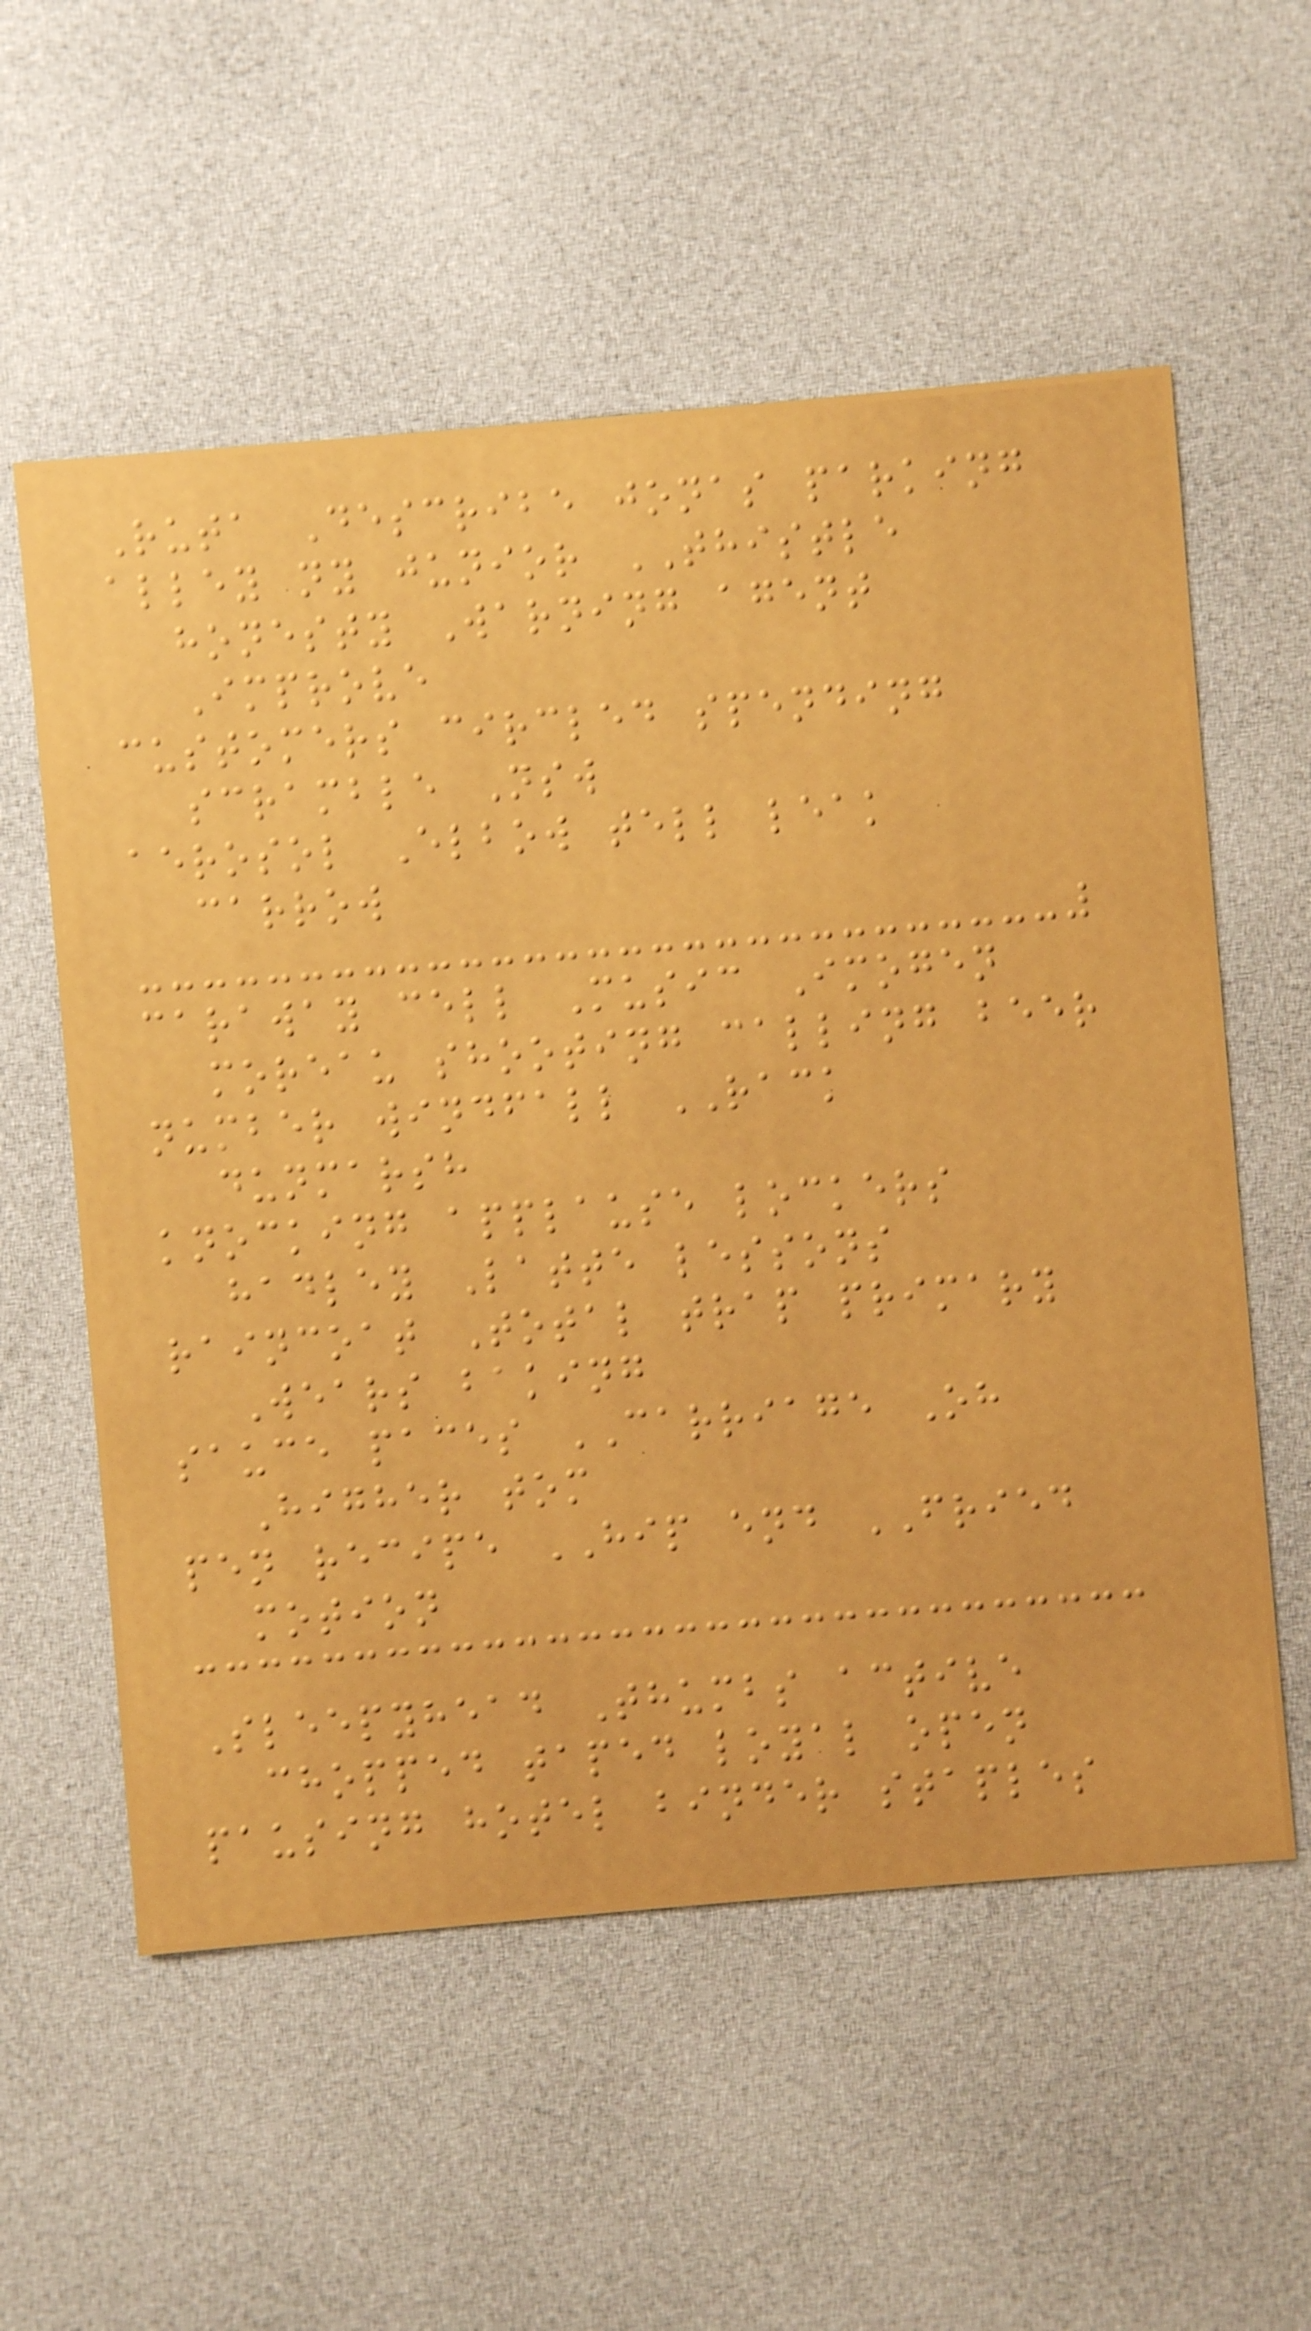Ruta Describe jonas parking
alley ny junior THISTLE
honesty Warning agent
Improve
customers circled spending
scramble Nsw
aerosol Elbow tell leak
carrow
caraway cell Music Imogen
moreau shooting calling beer
number windfall RACK
dunmarsh
knocking applause lockers
hadley Latte lessons
raincoat Total trap primary
Wears baking
sauce paces CARRIAGE Oh
Higher tom
pen recipe HIP end FRIED
motion
Sleepyhead Thumbs active
chopped taped loyal open
pausing hotel binder staples
